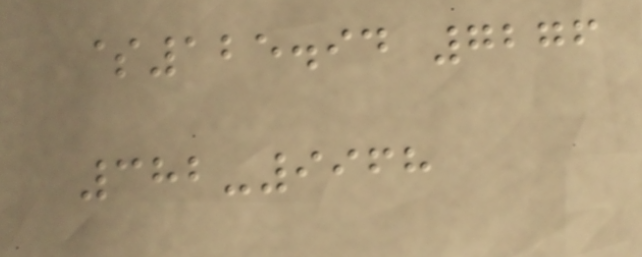$125.94 7276
382-9968
